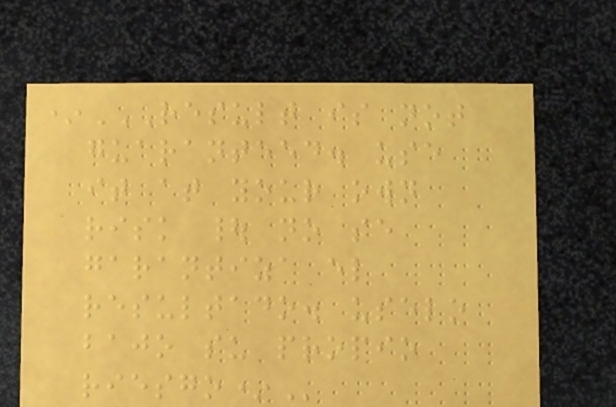*RESULT IS NOT
GUARANTEED. USE
IT AT YOUR OWN
RISK | NO SE
GARANTIZA EL
RESULTADO. USELO
BAJO SU PROPIO
RIESGO*
